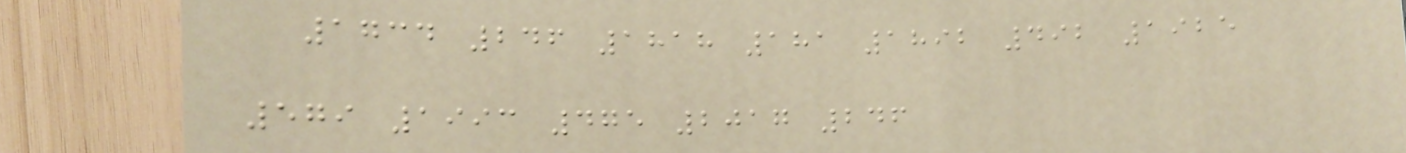1734 246 1818 181 1892 492 1925
579 1993 475 2017 246
